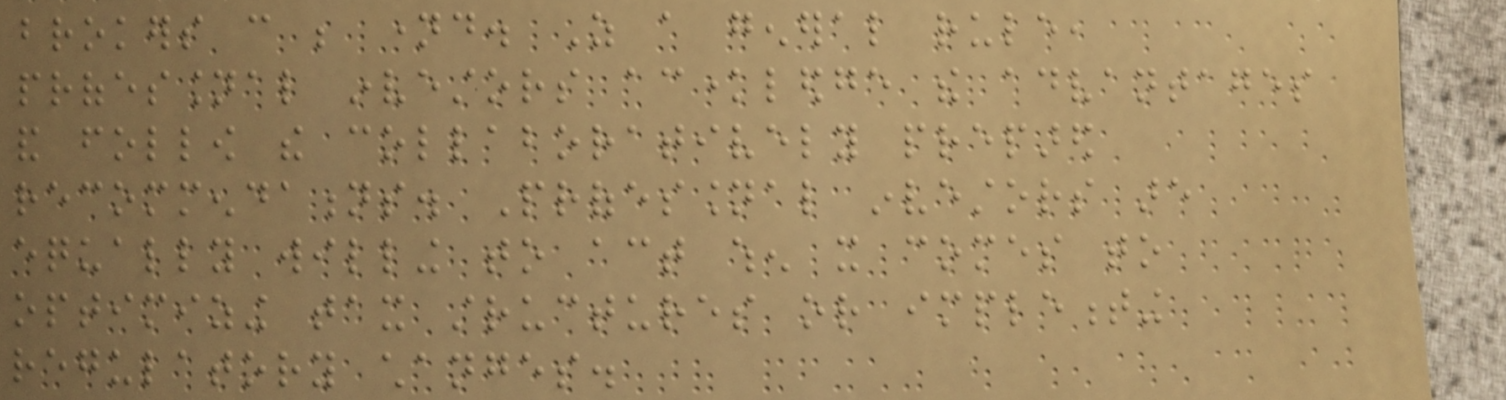brokers can be named. As a general rule,
professional investors acknowledge the advantages
and follow the collaboratively prepared
recommendations. Professional investors are
equally willing to act when it comes to
optimizing tax structures or implementing
regulatory changes.
